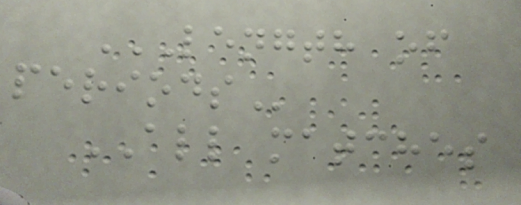LENGTH OF
PERIODS
ALL matches
